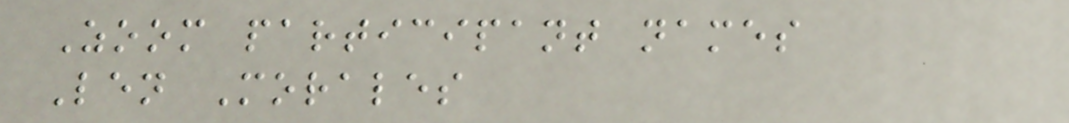Zoom participant names
Len Morales
